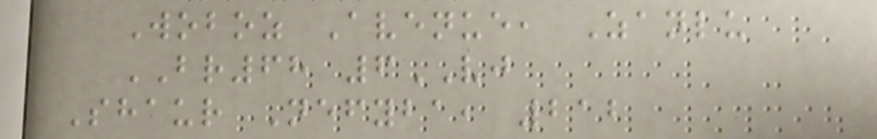Woboz Avenue, Zanlu
BR68 6VJ
Shaur Nefyba, 212
